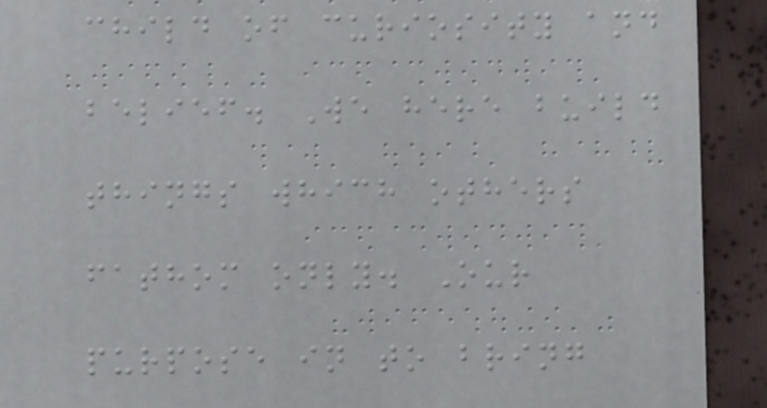child of curiosity and
belief. We here build
things which others
fathom only. Our
purpose in to bring
